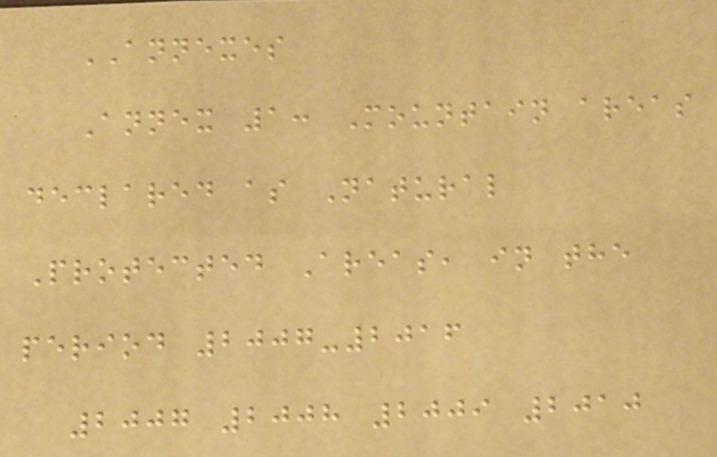ANNEXES
Annex 1: Mountain areas
declared as Natural
Protected Areas, in the
period 2007-2016
2007 2008 2009 2010
